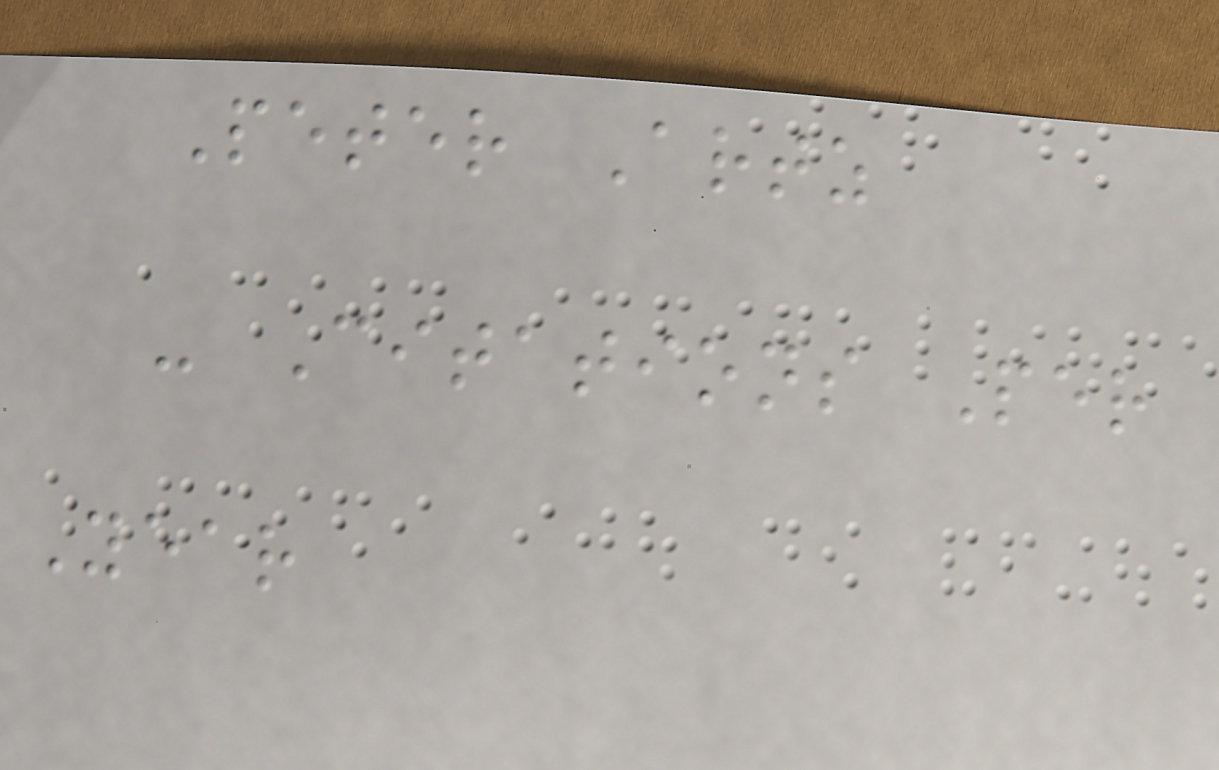Peter Artz
- Citations Per
Year
